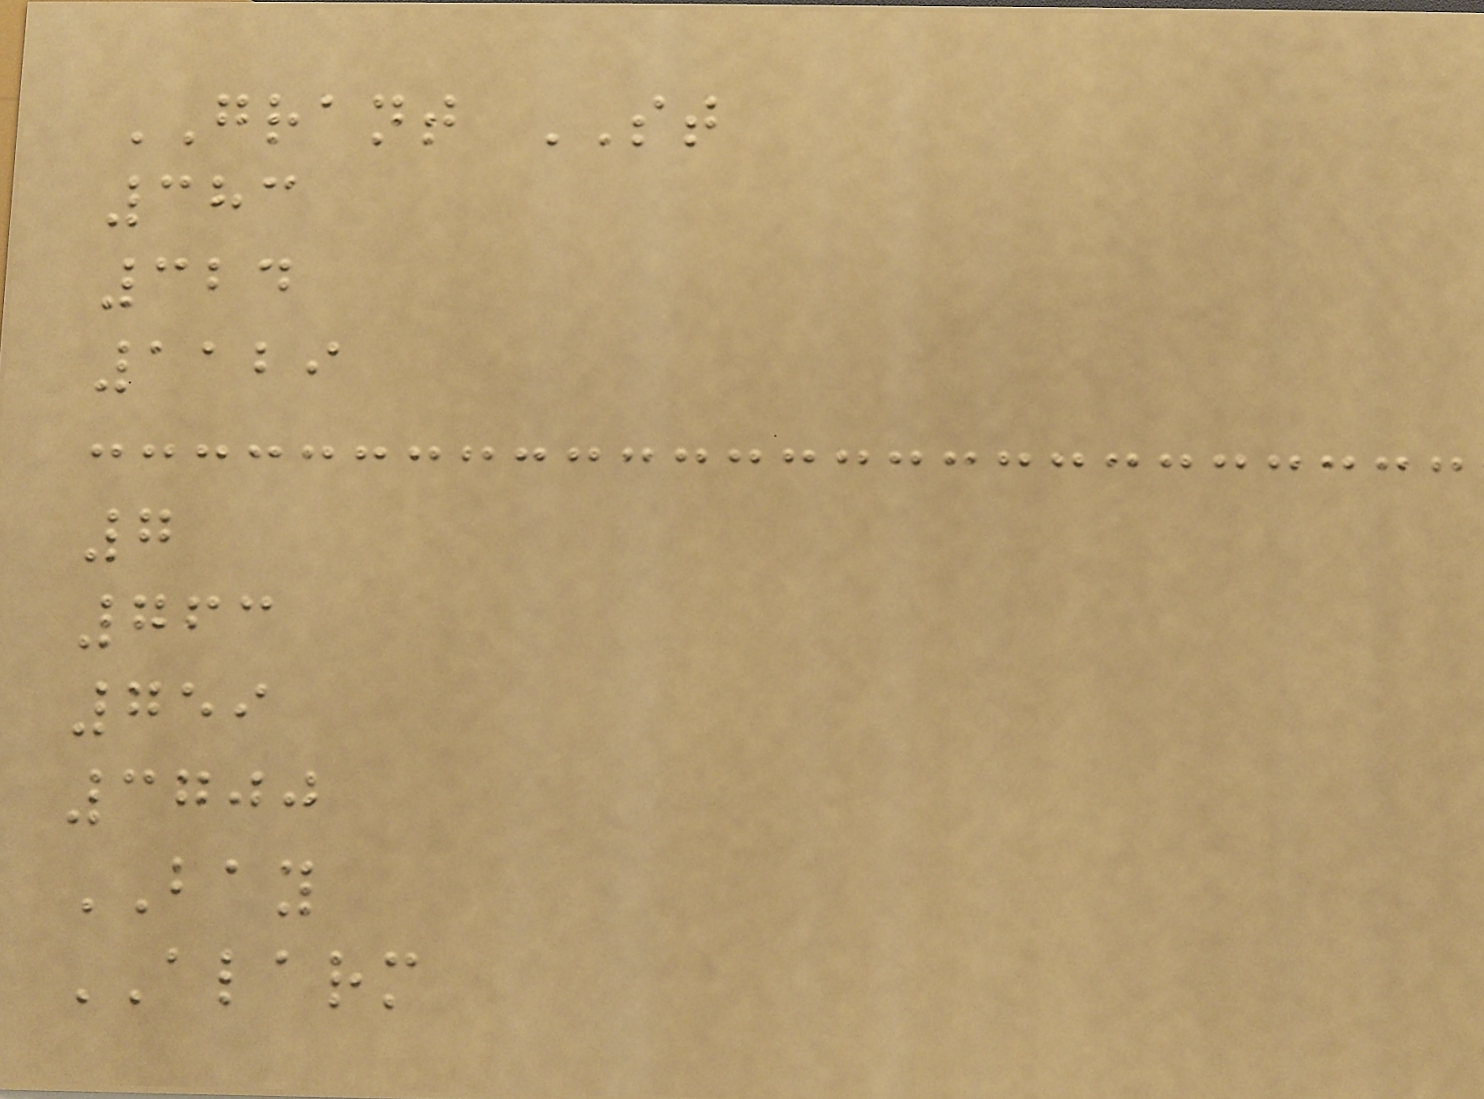GRANT ST
383
324
1129
7
763
759
3700
BAY
ALARM
